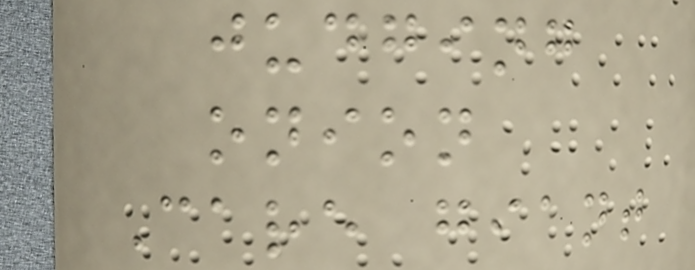judging
onion
Care giant
